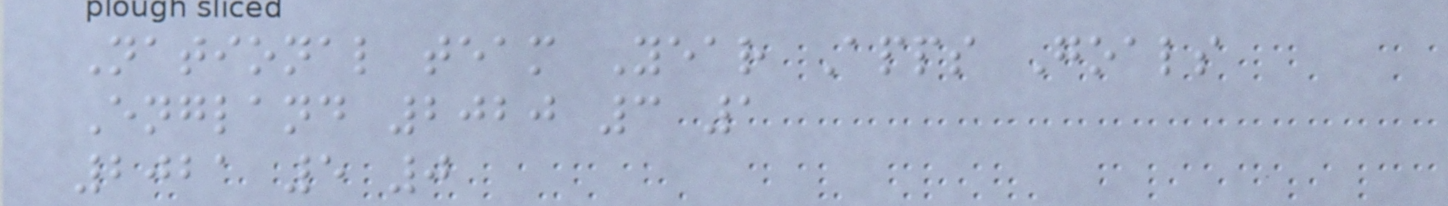National team Year Apps Goals
England 2020 3 1
2021 5 0
